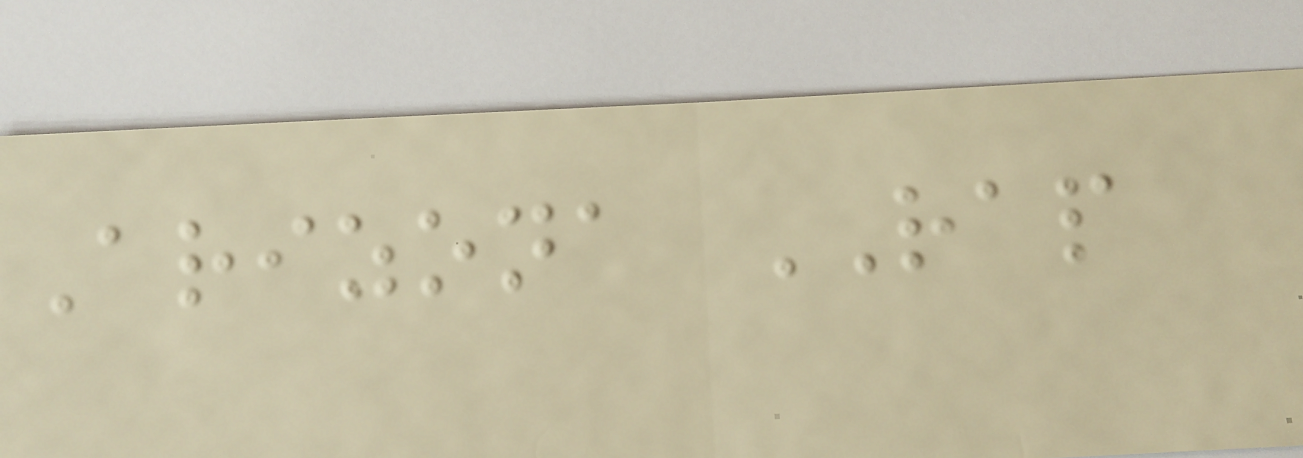Arizona RAP
